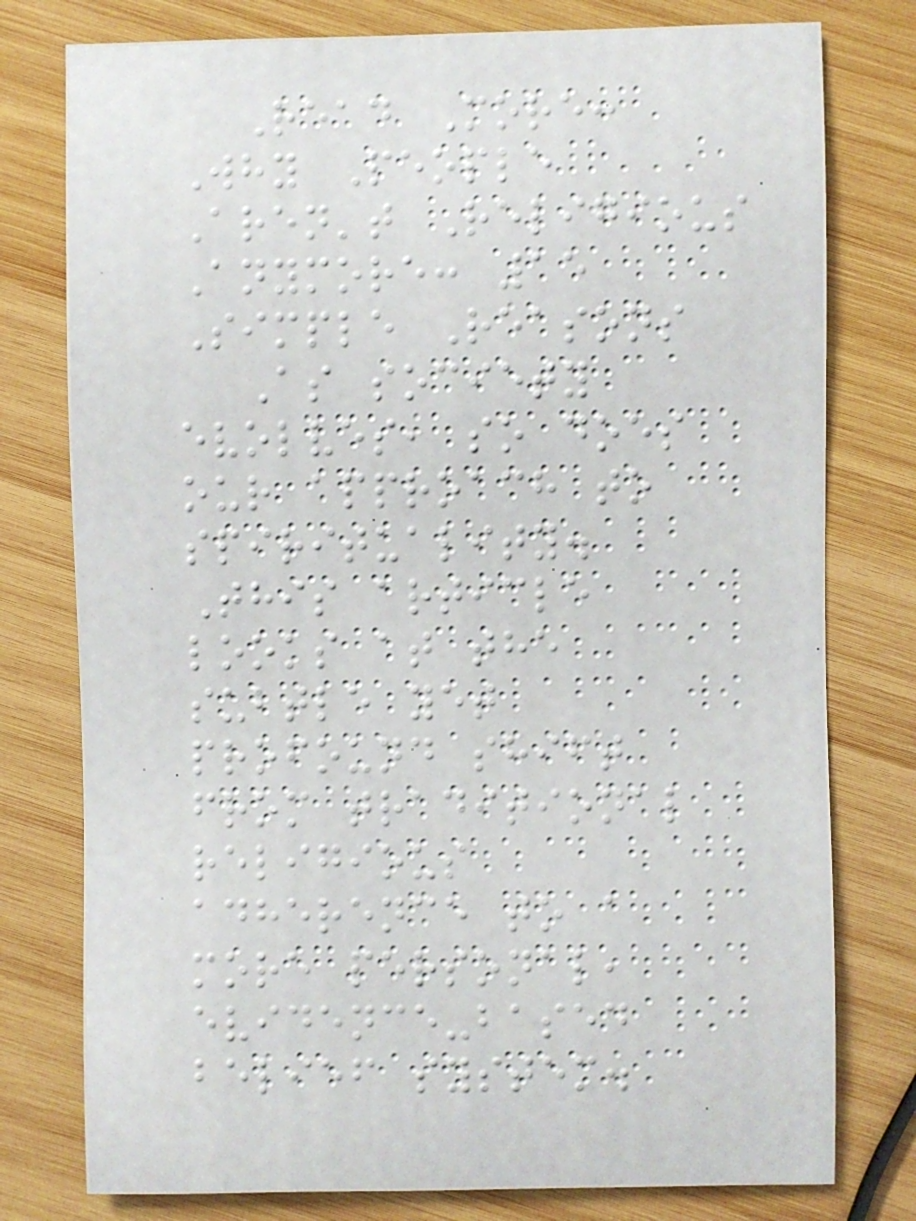Read More:
Why People
Aren't Religious
Anymore: 15
Simple Reasons
As society
evolves, so does
our approach to
spirituality.
This article
looks at the
subtle yet
profound shift
from traditional
religious
adherence to a
more personal,
evidence-based
belief system.
